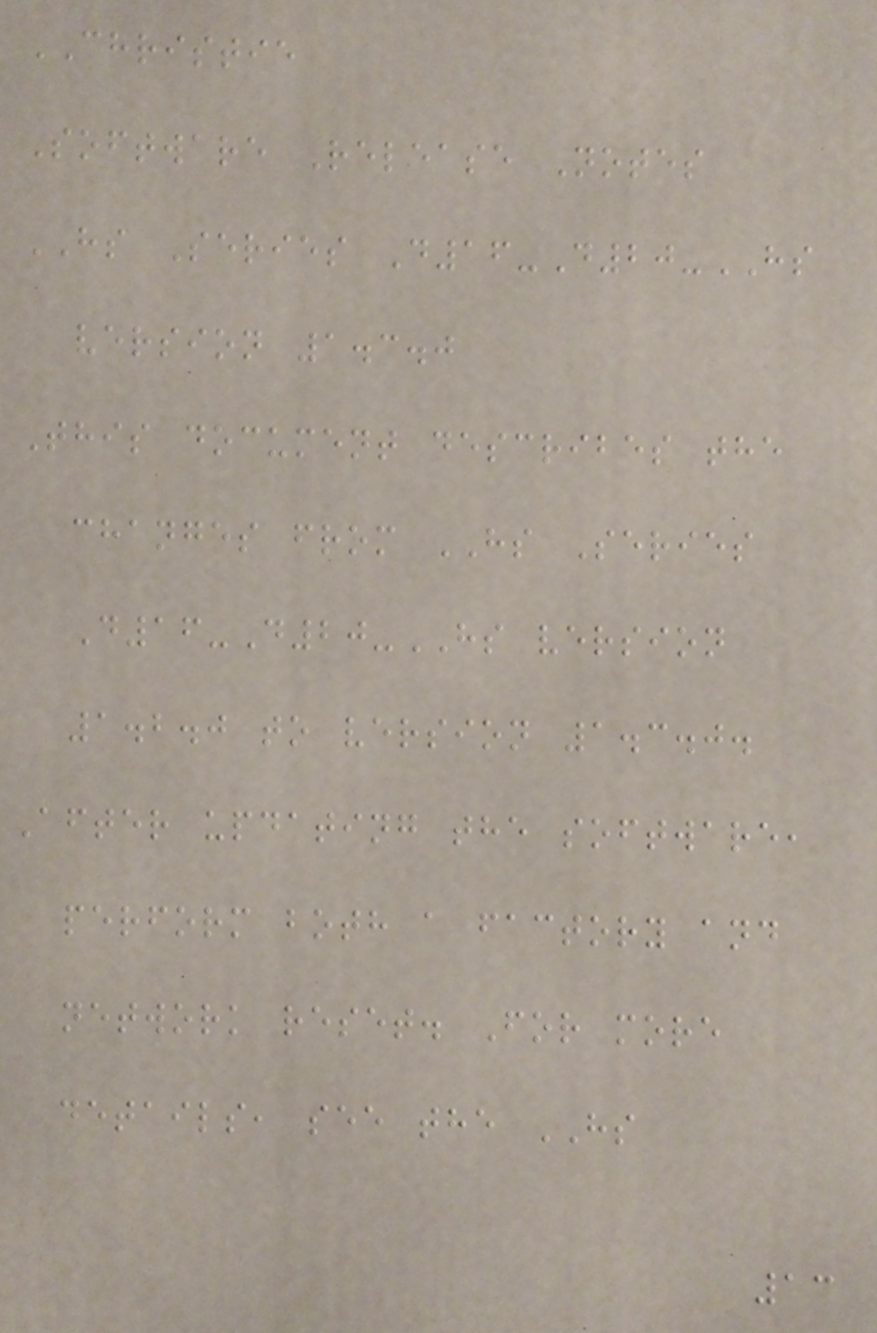CHRISTIE
Software Release Notes
HS Series D16-D20-HS
version 1.3.0
This document describes the
changes from HS Series
D16-D20-HS version
1.2.0 to version 1.3.0.
After updating the software,
perform both a factory and
network reset. For more
details, see the HS
13
